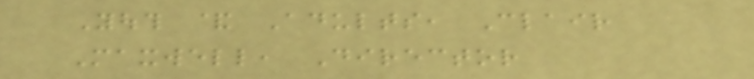Youth & Adults, Clair
Maxwell, Director
